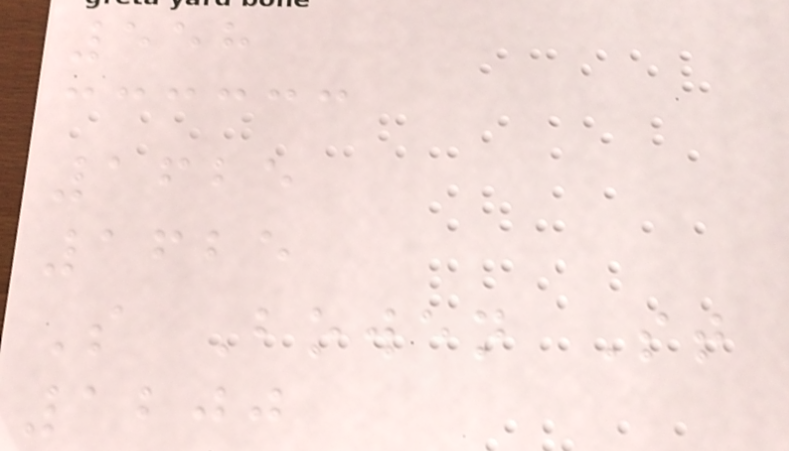558
1625
1625
S Bowen St
1200
